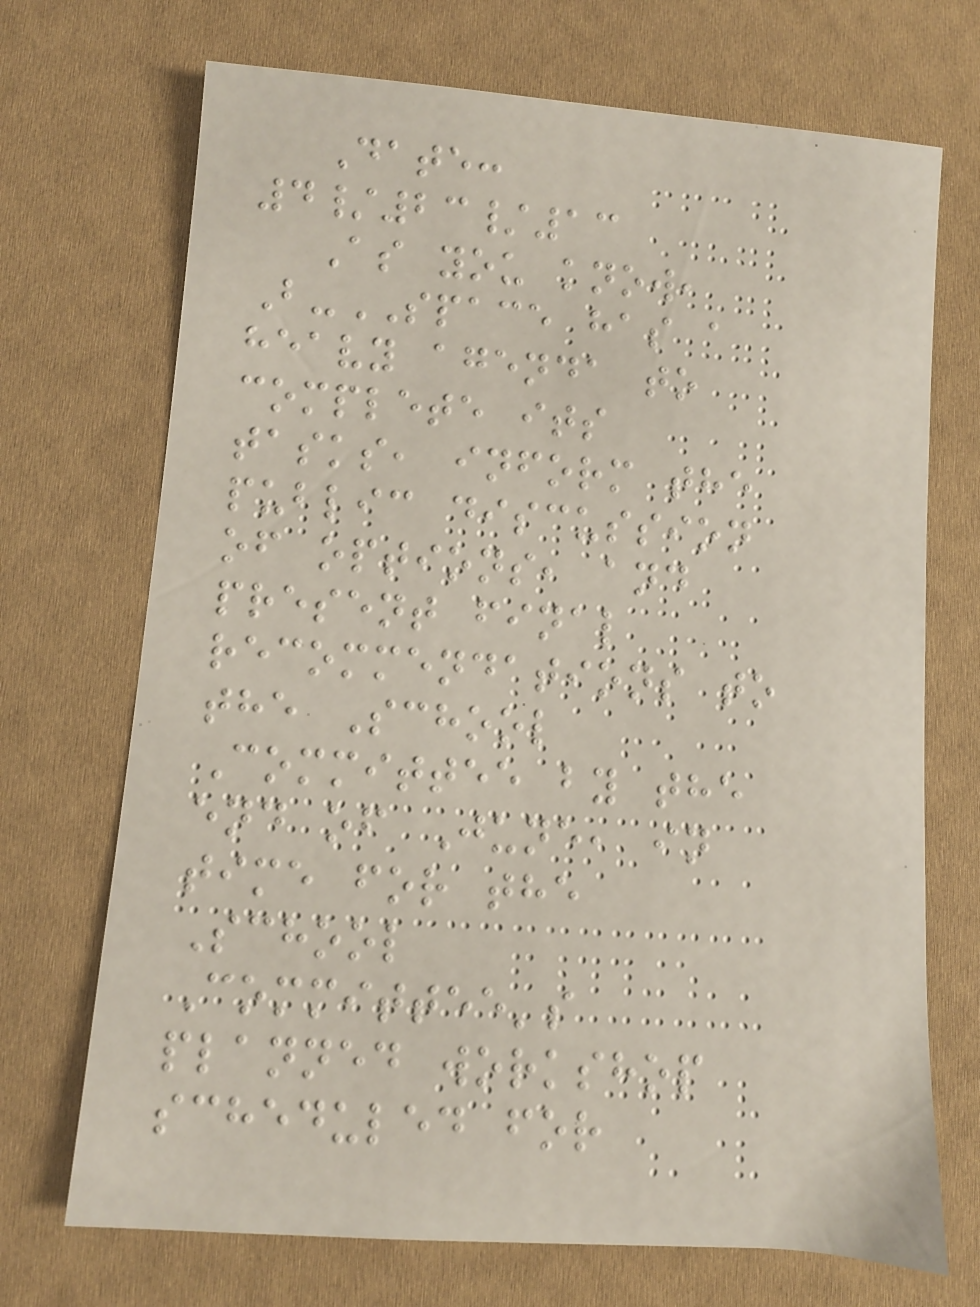Date:
4/23/13
As you know,
B-SPACE has a
heavy agenda to
complete its
tasks, inform the
public discussion
of options, and
present final
recommendations to
the School
Committee by the
end of June, in
time for the
School
Committee's
planned workshop
scheduled for
